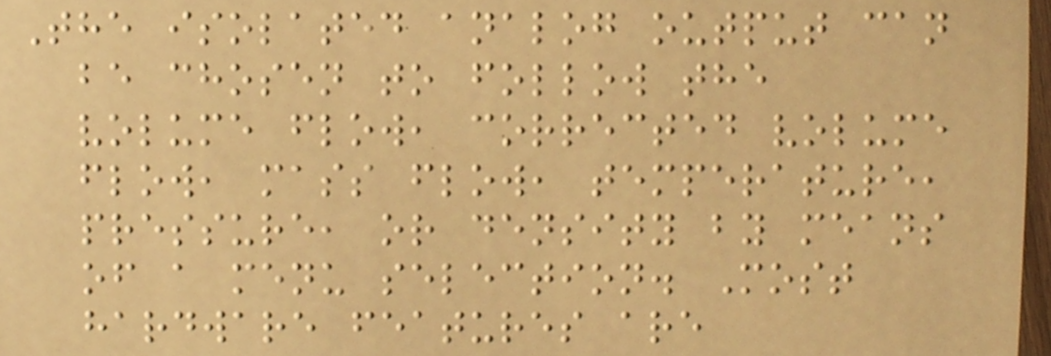The isolated analog output can
be chosen to follow the
volume flow, corrected volume
flow, mass flow, temperature,
pressure, or density by means
of a menu selection. Most
hardware features are
